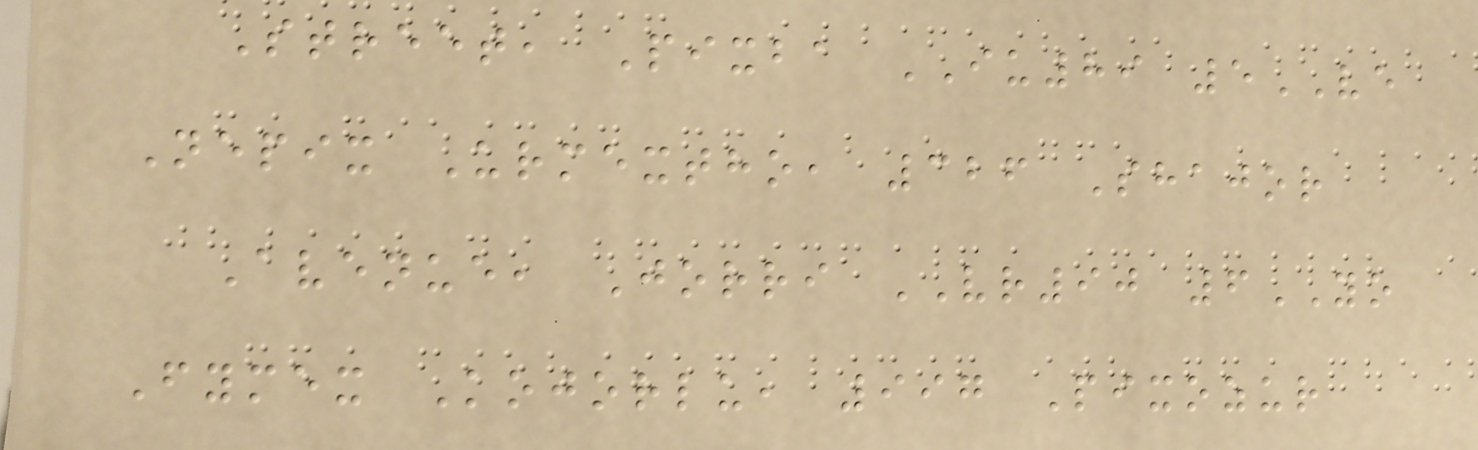Street, Pixba IU89 5VE
Nepix Urmextho, 326 Shajor
Avenue, Jorri VR90 6YO
Fymex Kojorlu, 997 Pixozur
